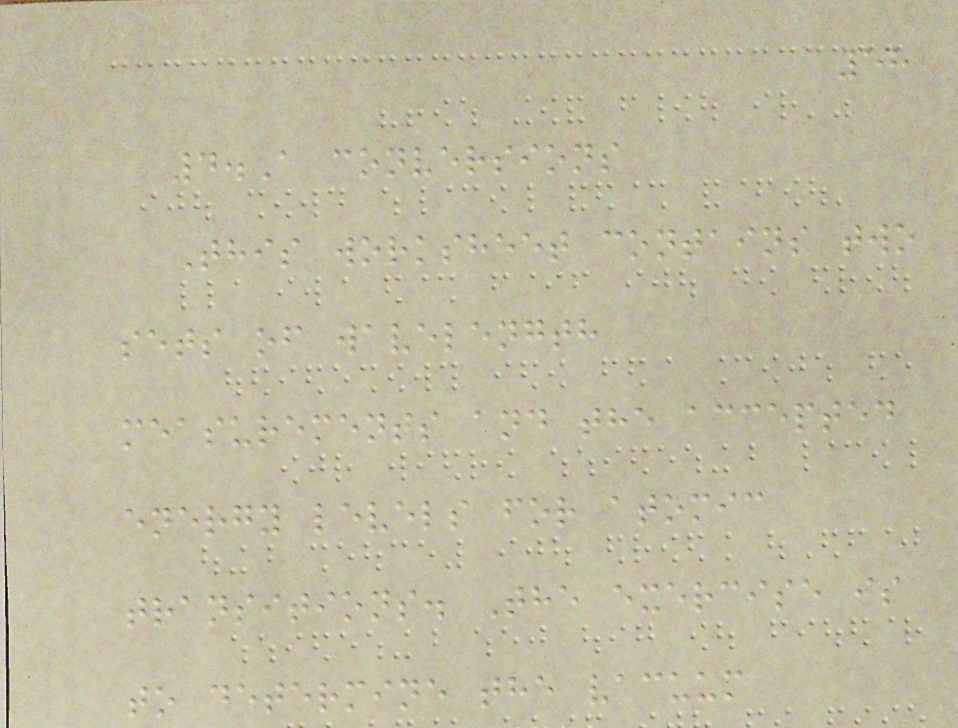58
4.A conversions
This worksheet contains two
sets of wavelength
measurements and the accepted
energy levels for atomic
transitions. The exercise is
to determine the vacuum
